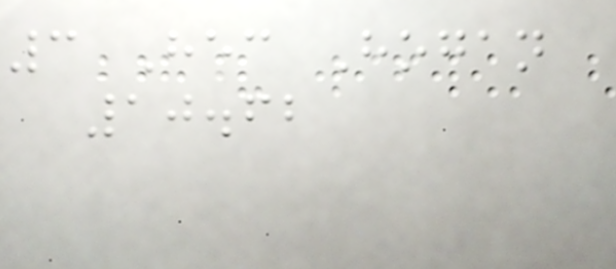3 Hec Hogan
10.62
